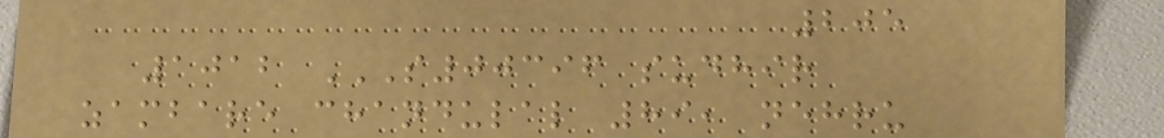205
1012 S00396 SUDHIR
ZAMBARE CHANDULAL 89, NEHRU
